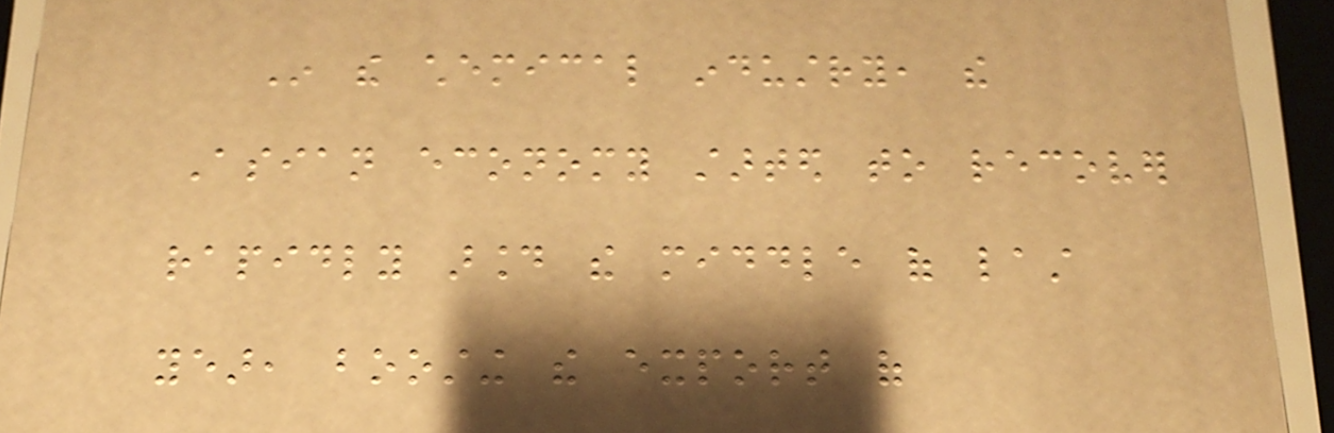In the chemical industry, the
Asian economy started to recover
rapidly around the middle of last
year, boosting the export of
